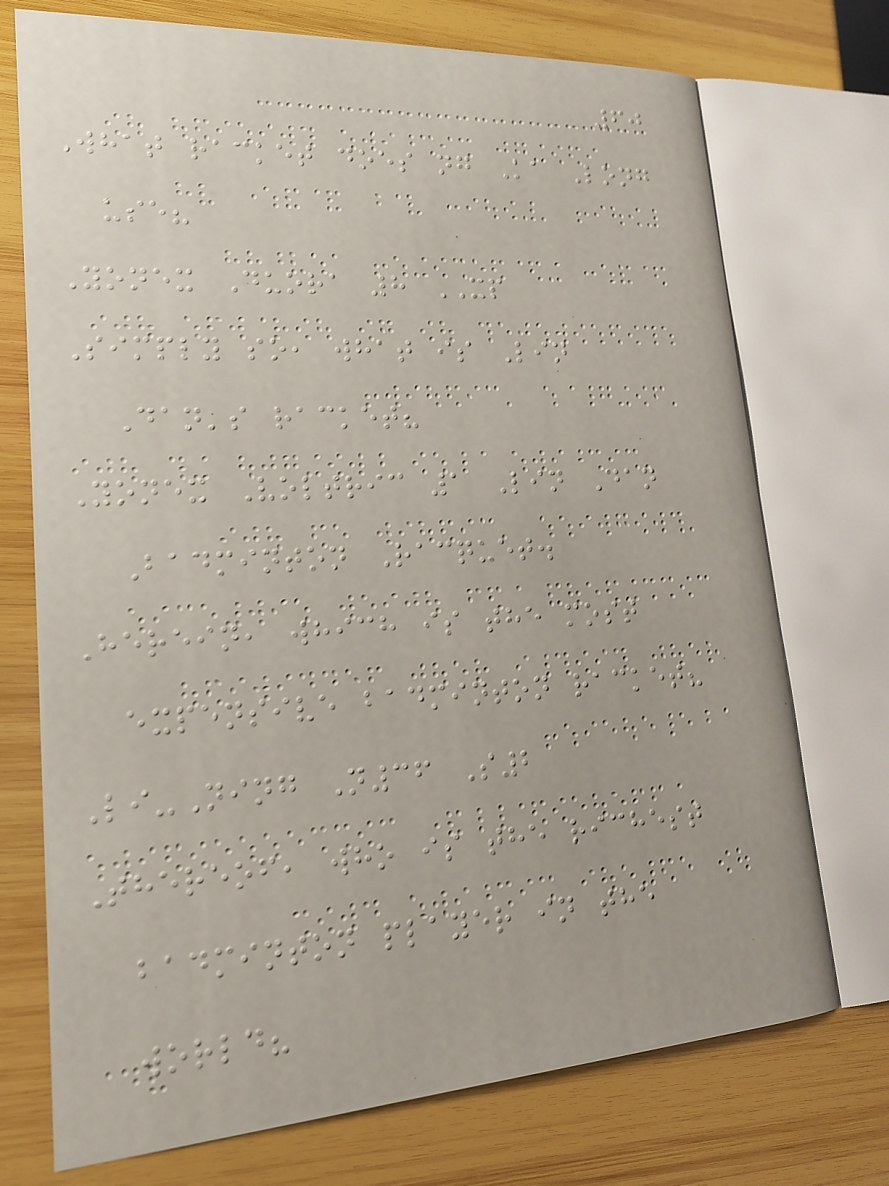60
What racket does ng Ka Long
use?
Yonex Duora 8 XP
Simply so, what is Lin
Dan's racket?
Yonex Voltric 1 Lin Dan
Badminton Racquet.
Herein, which is the most
expensive badminton racket?
Li-Ning N36 S2
Thereof, who is the richest
badminton player in the
world?
